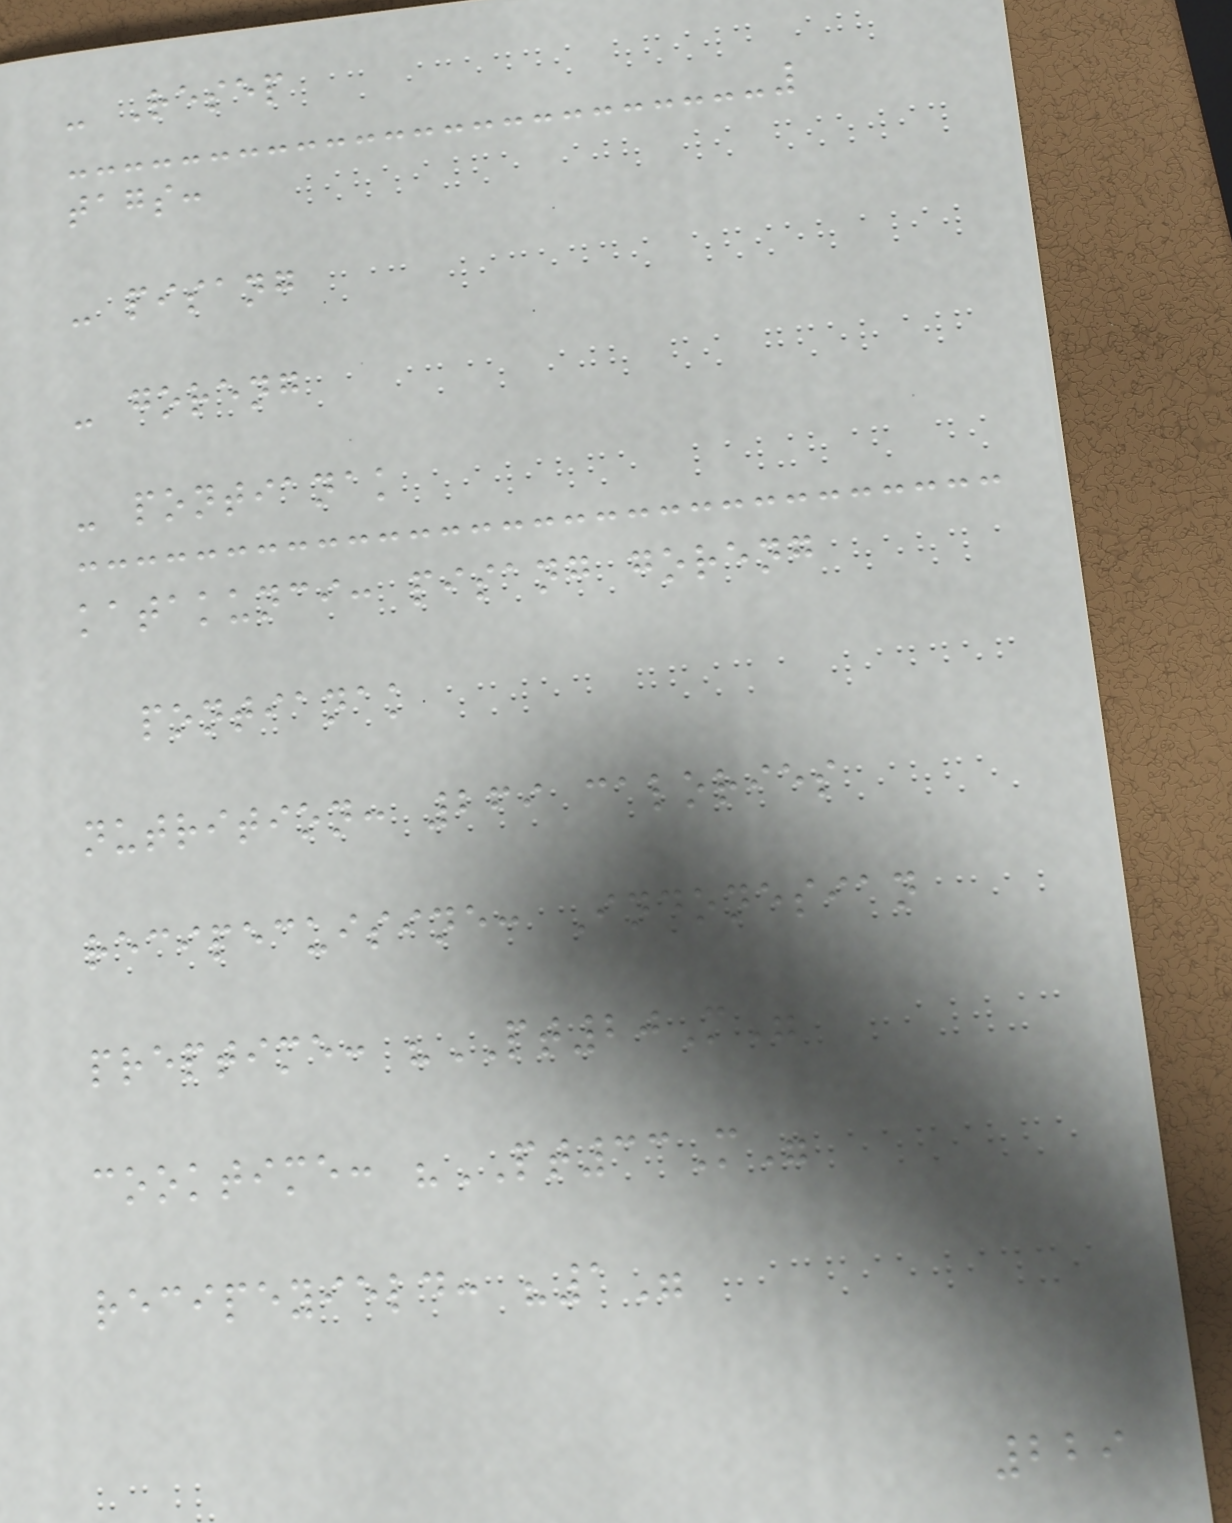- Resep
tags:
- pisang
- goreng
- pontianak
katakunci: pisang goreng
pontianak
nutrition: 269 calories
recipecuisine: Indonesian
preptime: "PT20M"
cooktime: "PT33M"
recipeyield: "1"
229
